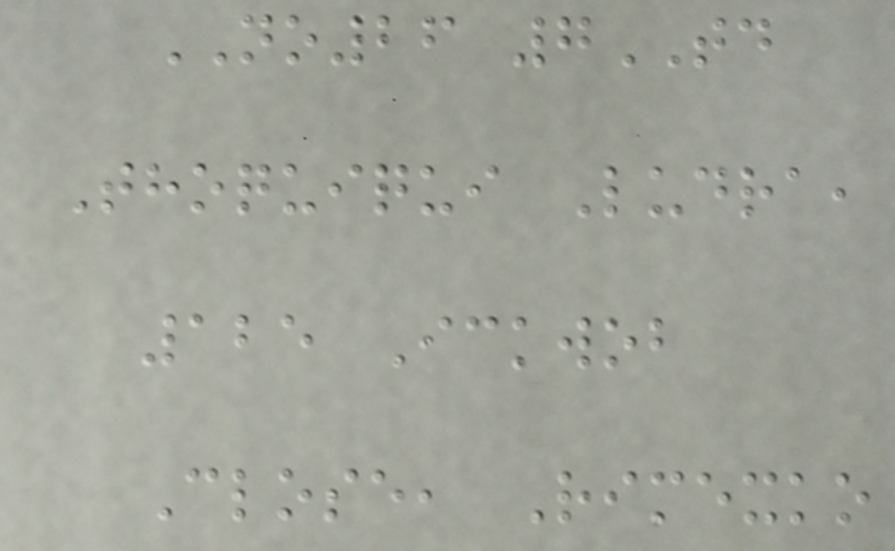NO26 7TD
Thoquiqui Ludra,
125 Ickwob
Close, Rimexko
